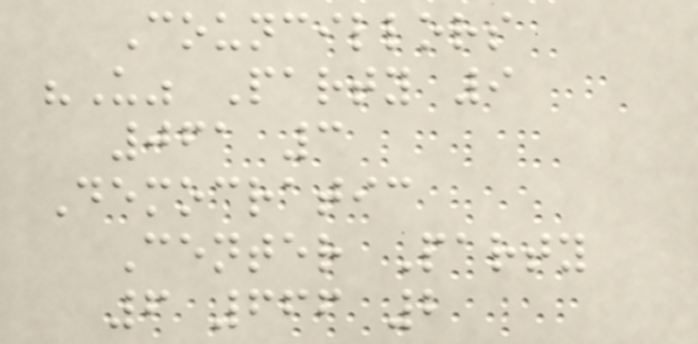Councillors
"U" Party 9
061 3
Democratic
Center Party
6 666 2
